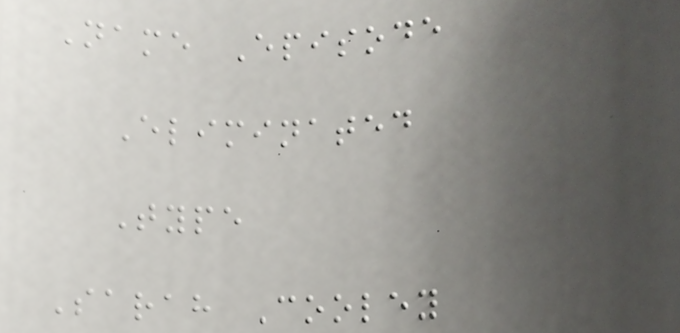Name Episode
Eliminated
Type
Sarah Cooley
